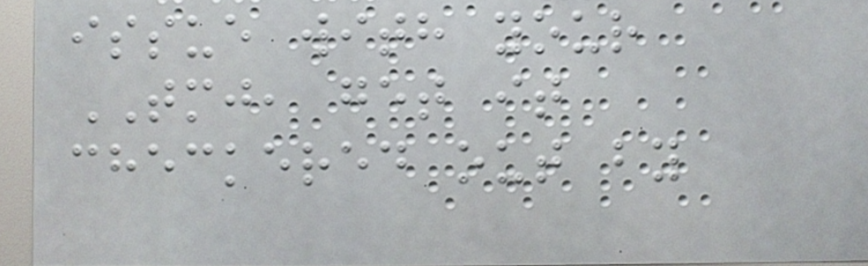issue with your
TMJ, get it
checkered out by
